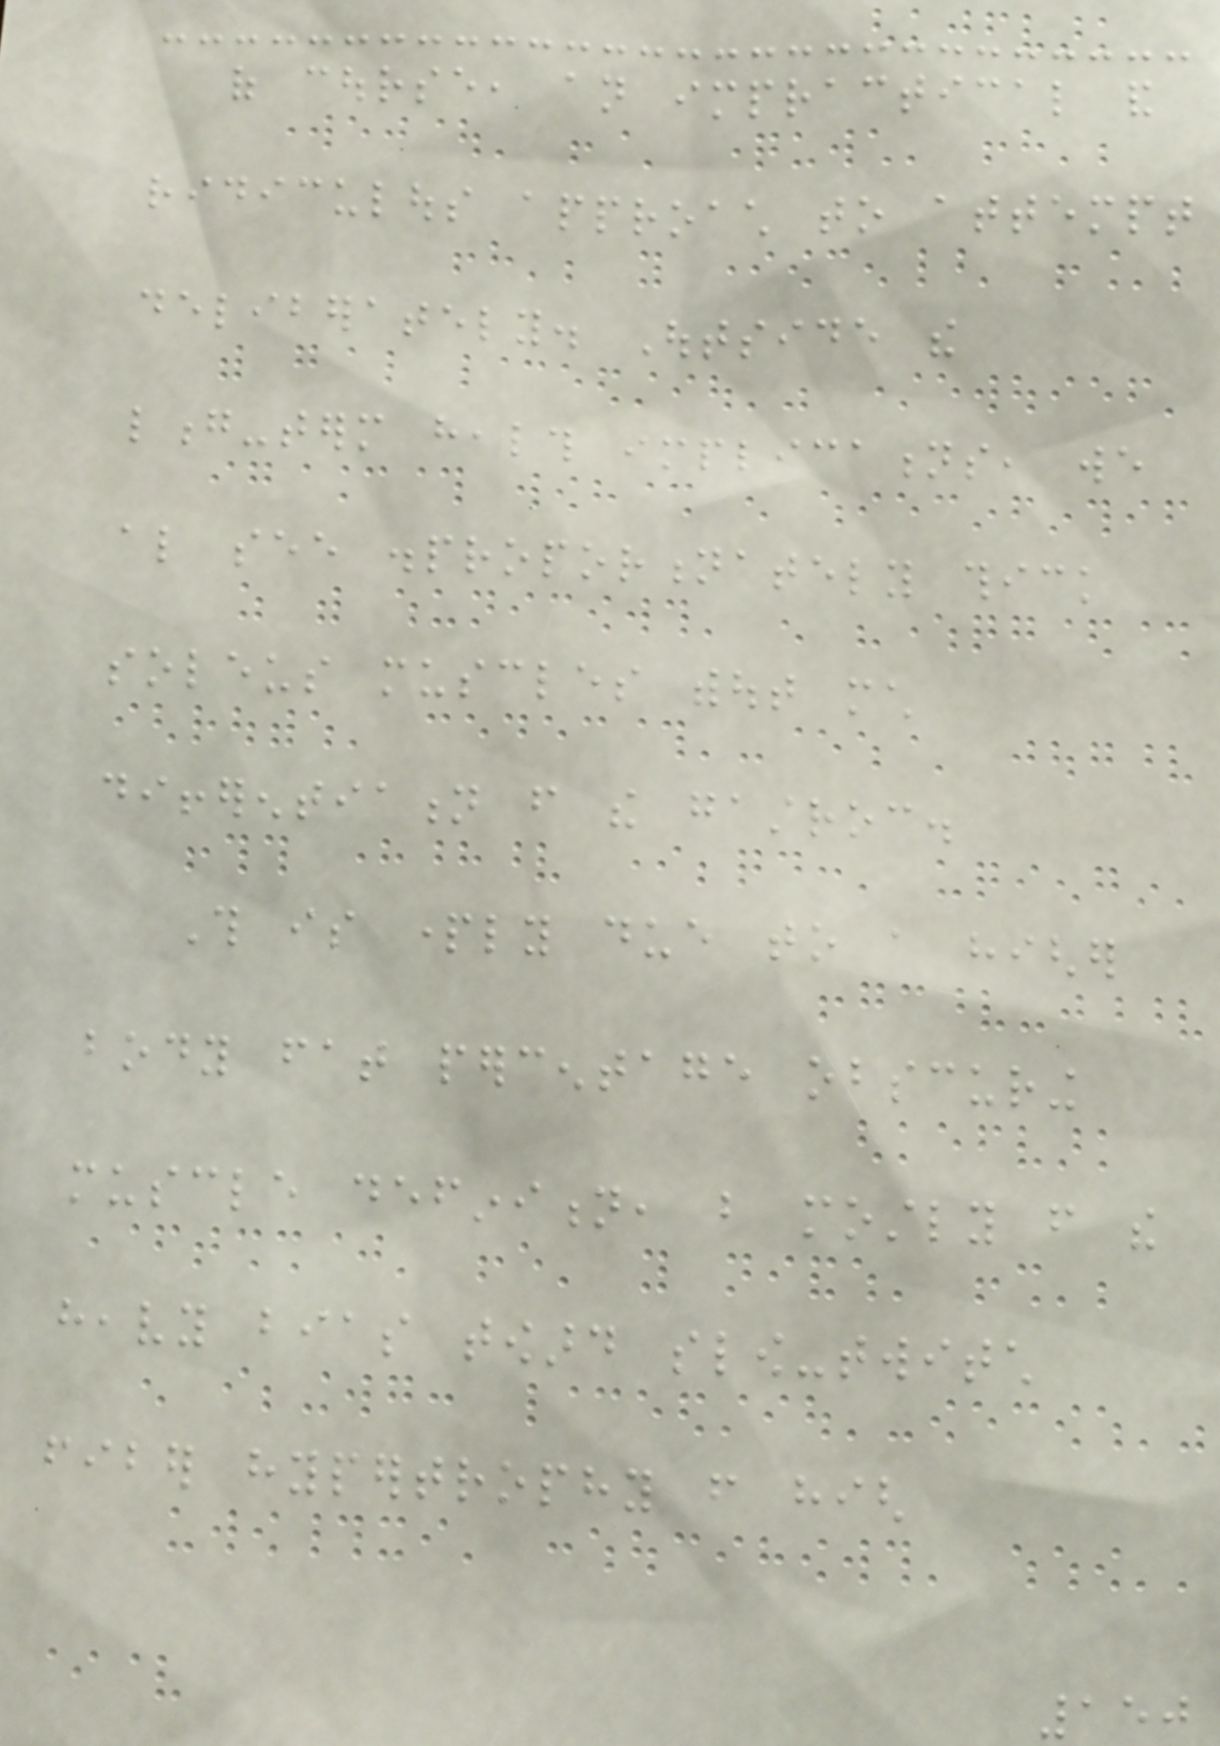of course, an impractical and
ridiculous approach to attempt
deliberately. Outside the
long-term health implications, we
also see disproportionately thick
soleus muscles without much
differentiation from the gastroc.
This is partly due to a higher
body fat percentage obscuring
muscle definition, but mostly from the
heavy bias toward slow-twitch
fiber hypertrophy from high
150
